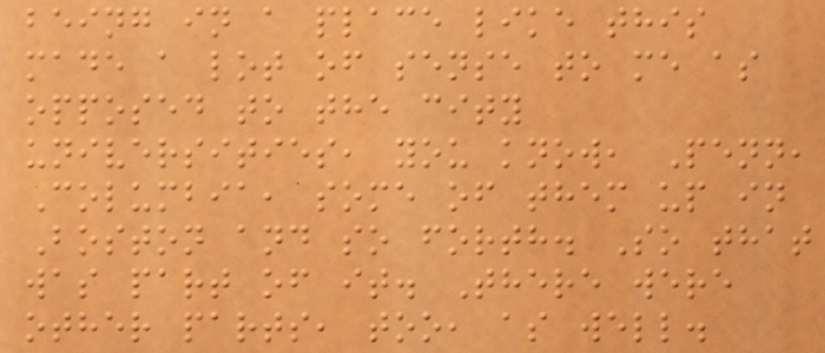being in a place like this
made a lot of sense to me as
opposed to the city
universities, you know, Penn,
Columbia, some of them up in
Boston and so forth. So that
was part of it. There were
other parts, too, as well.
